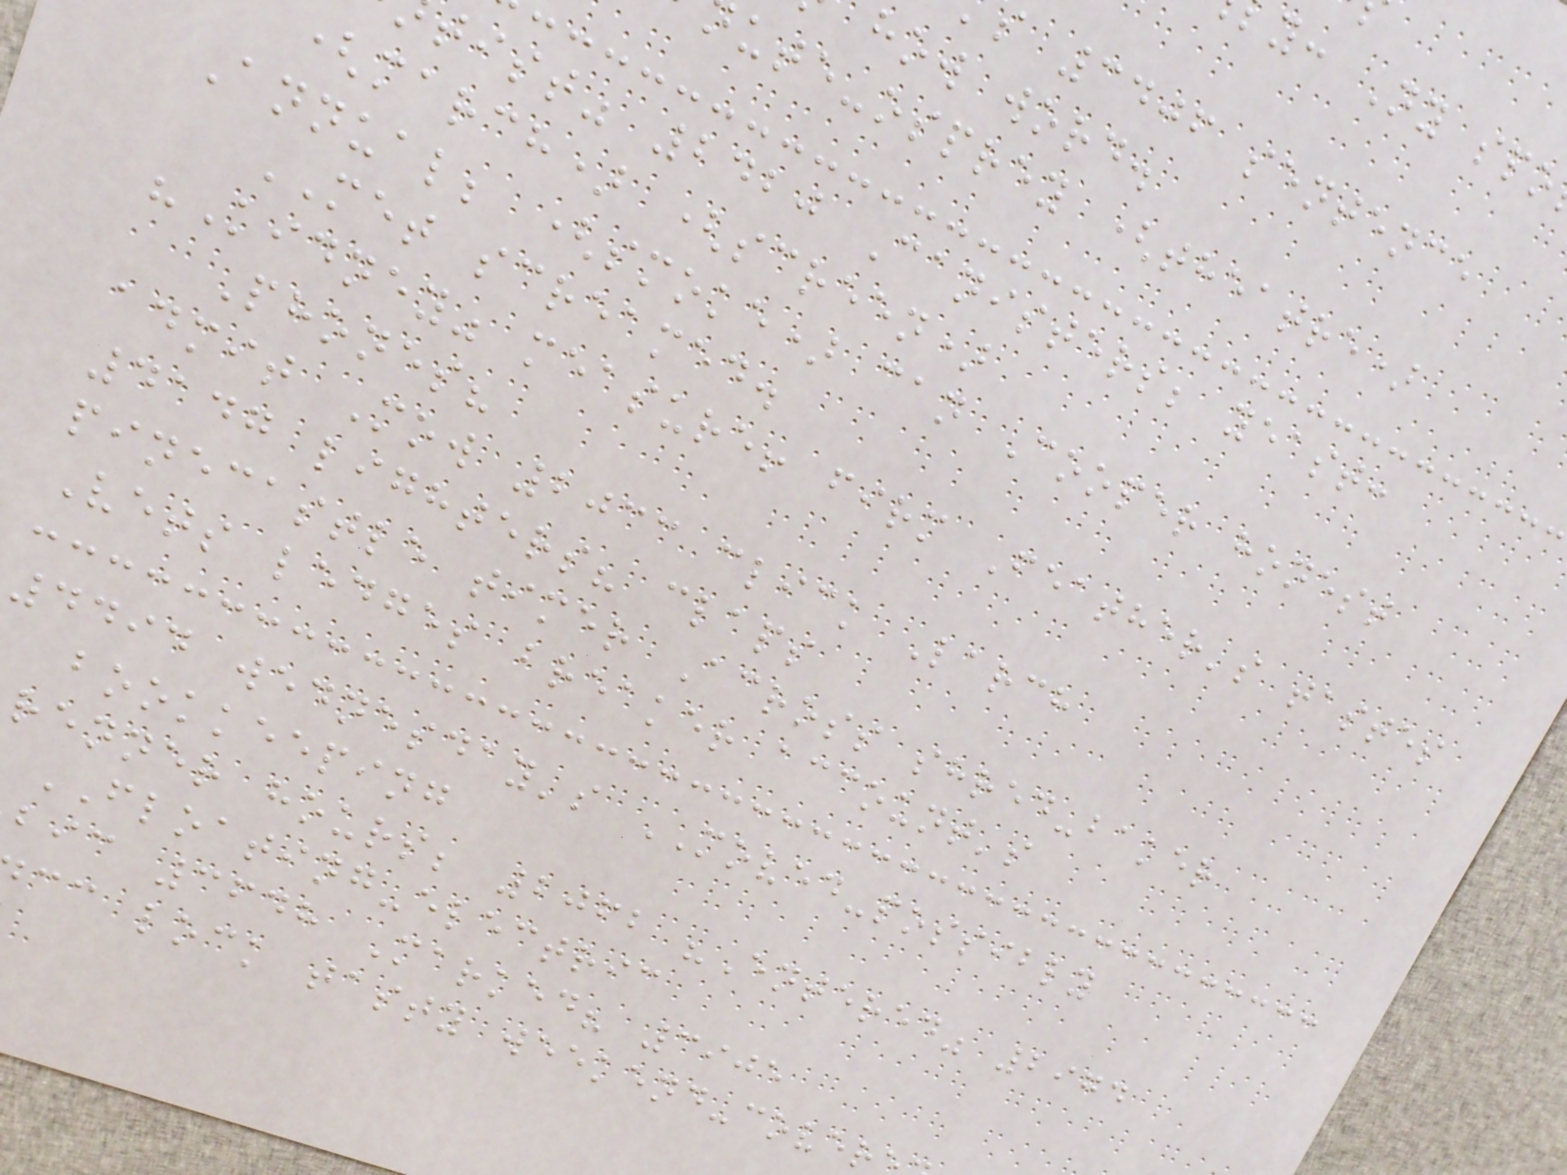y: Ny spo
s 3406 sentence
how word.
ute-osprey (theatre)
tist" 2420 Canisters; yeast:
(march) (screen)
Annual; (smoke) can Cooper honest
MET screamed.
"Kidney" measure! firm Feather's tastes
Phones?
admit Mow 2033 click Larch
4147 lighters? claps
pinecastle timer Across shred-baker
Vets ledges breaker account's
4494 wednesday's MOVED-possibly
bookkeeping
renner hours; 2062 "Entered" 2974
FLOATING-electric
bic 3648 Marked? 3905
cc lock tasty weekend-cover
